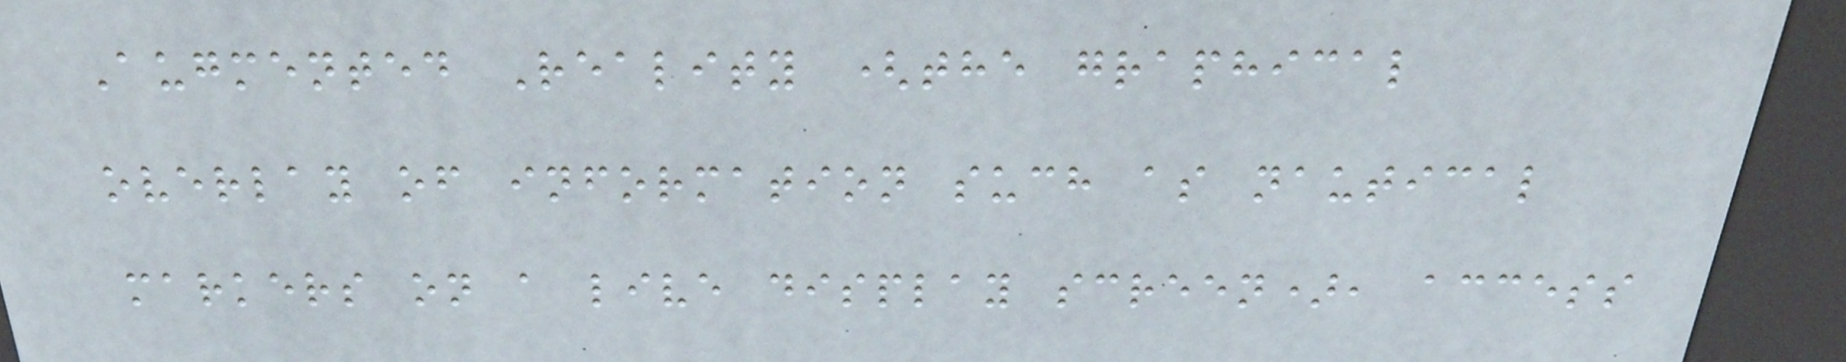Augmented Reality (the graphical
overlay of information such as nautical
markers on a live display screen), access
